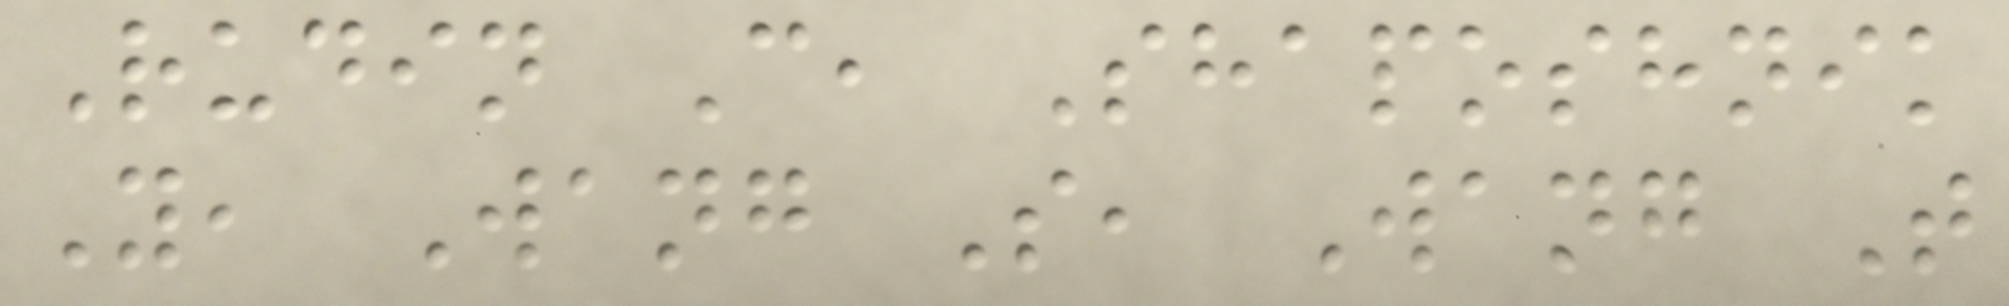Rudin C, Shaposhnik
Y, Wang S, Wang T
